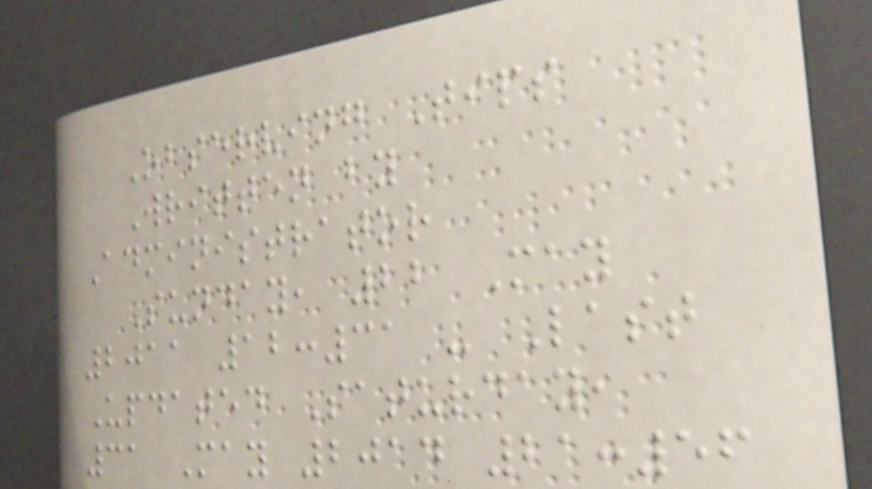Observing Tips
Written by
Administrator
Sunday, 22 May
2011 12:31 - Last
Updated Saturday,
31 May 2014 21:56
